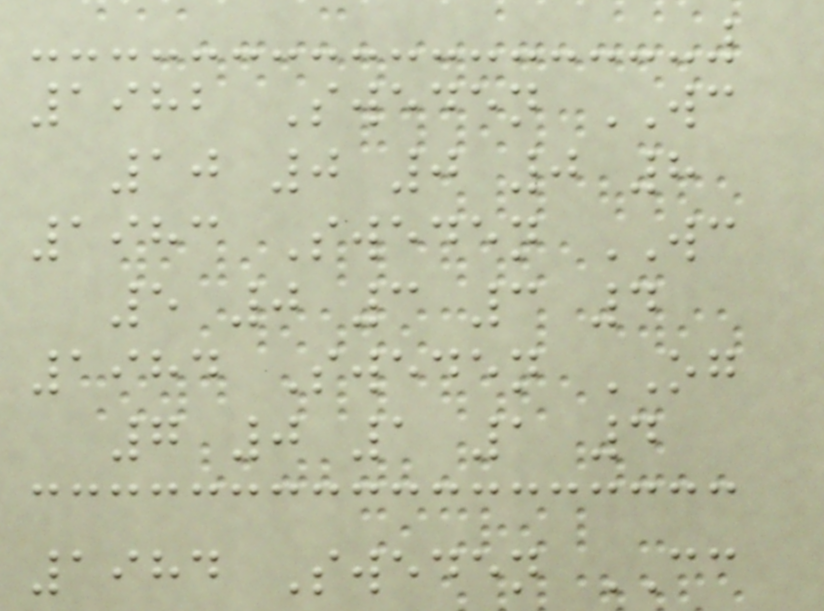1982 Sweden WC
10 0 0 0 8
1983 Sweden WC
5 0 3 3 4
1984 Sweden OG
7 0 1 1 4
1984 Sweden CC
